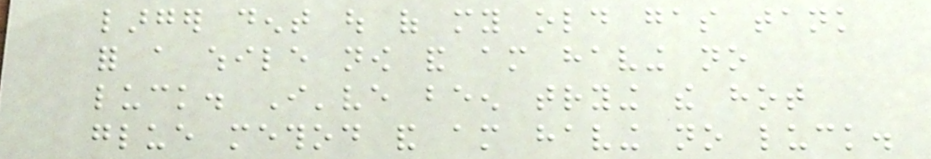larger dent out of my old gas tank
for a while now and am having no
luck. I've been trying the hot
glue method and am having no luck.
